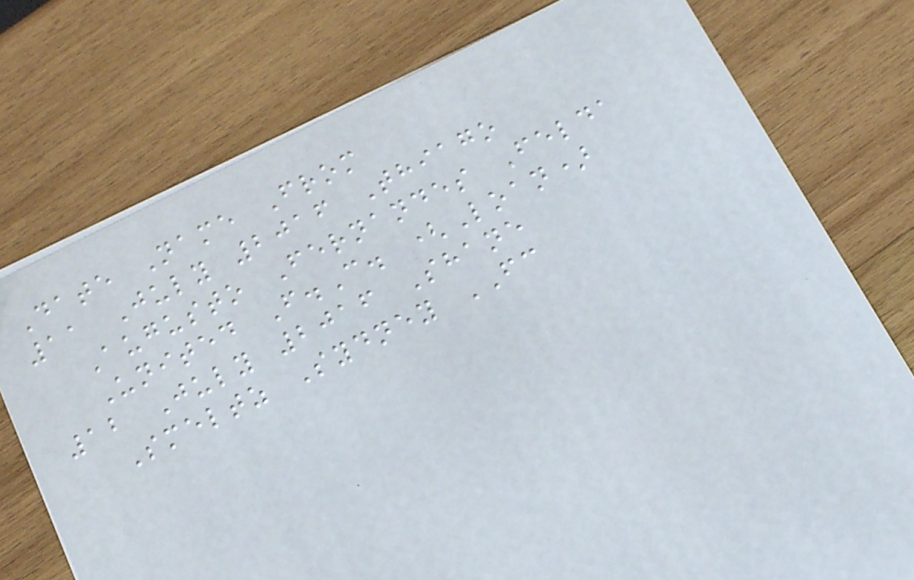Date Name From
11 July 2016 Thiago
Augusto Fernandes Felda
United F.C. (Loan)
12 July 2016 Shane
Smeltz Sydney FC
